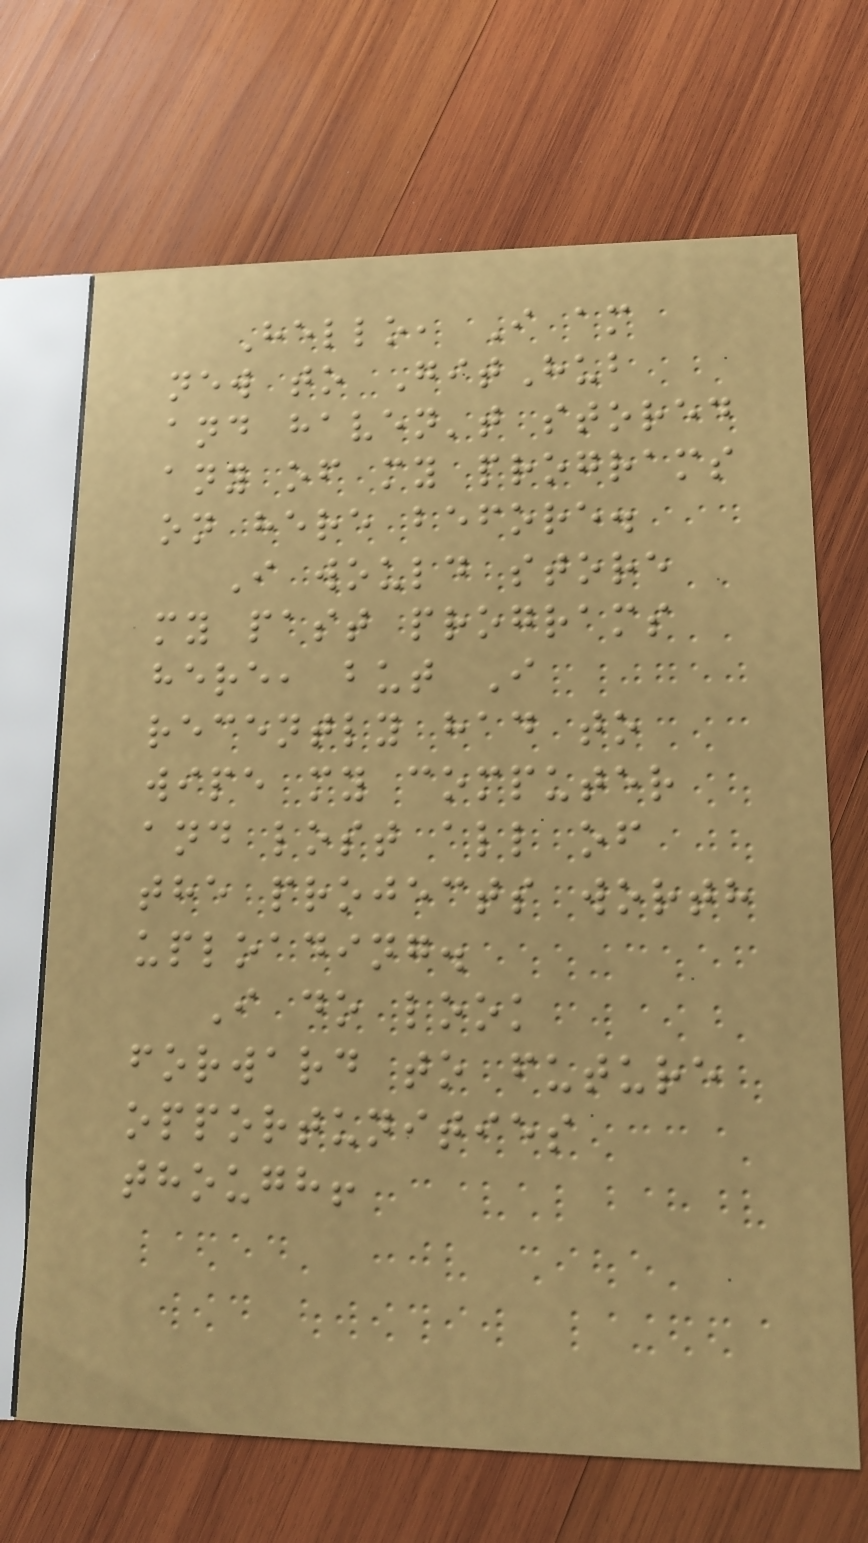Hello, I am
new to GitHub
and haven't stored
any of my programs
on here before.
I would store
my past programs
here, but I
recently had to
wipe my computer
and lost all of
the projects worth
uploading.
I do look
forward to future
opportunities
though!
